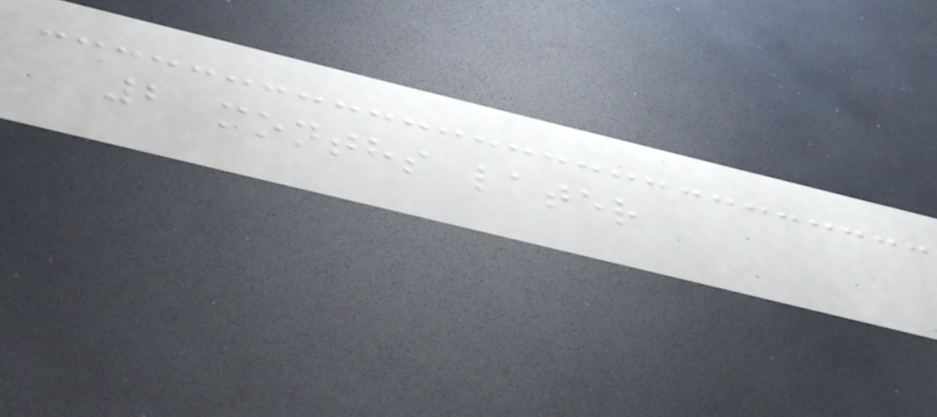2 months later
